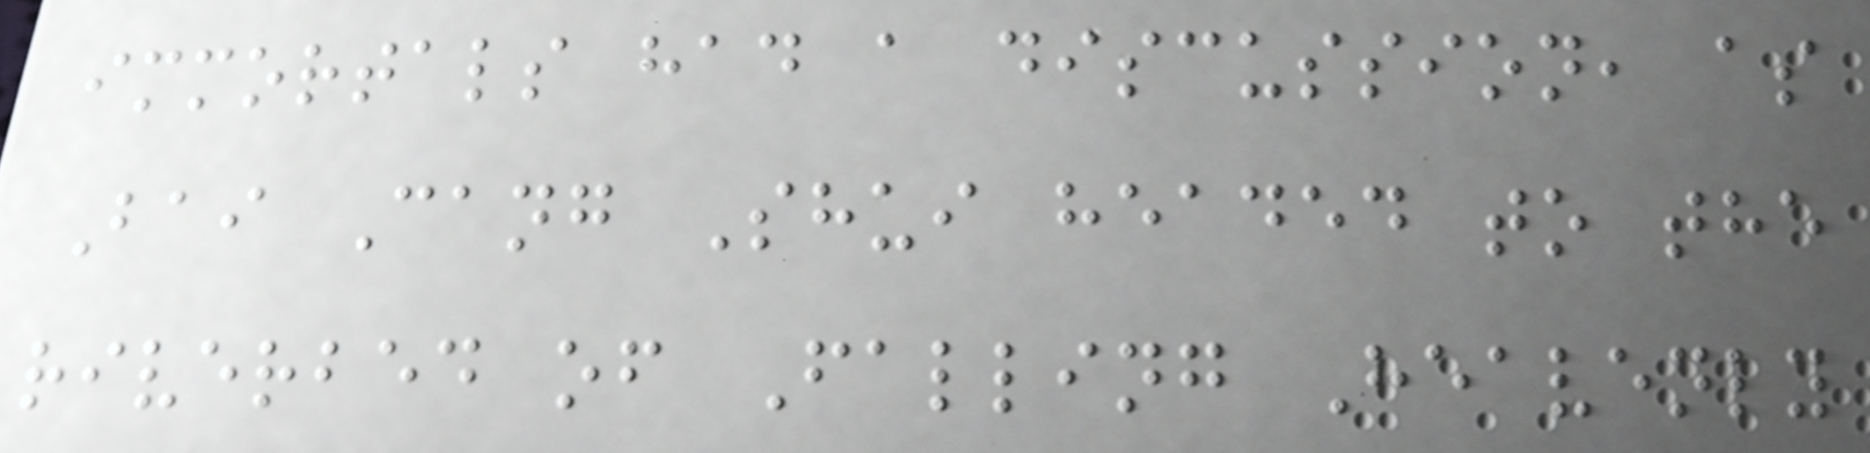immortals had a discussion, as
Bai Cang Shui headed to the
riverbed of Falling Heavenly
